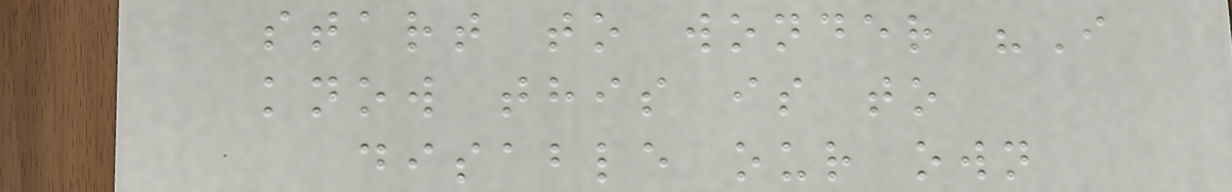start to wonder "I
know this is to
disable our own
